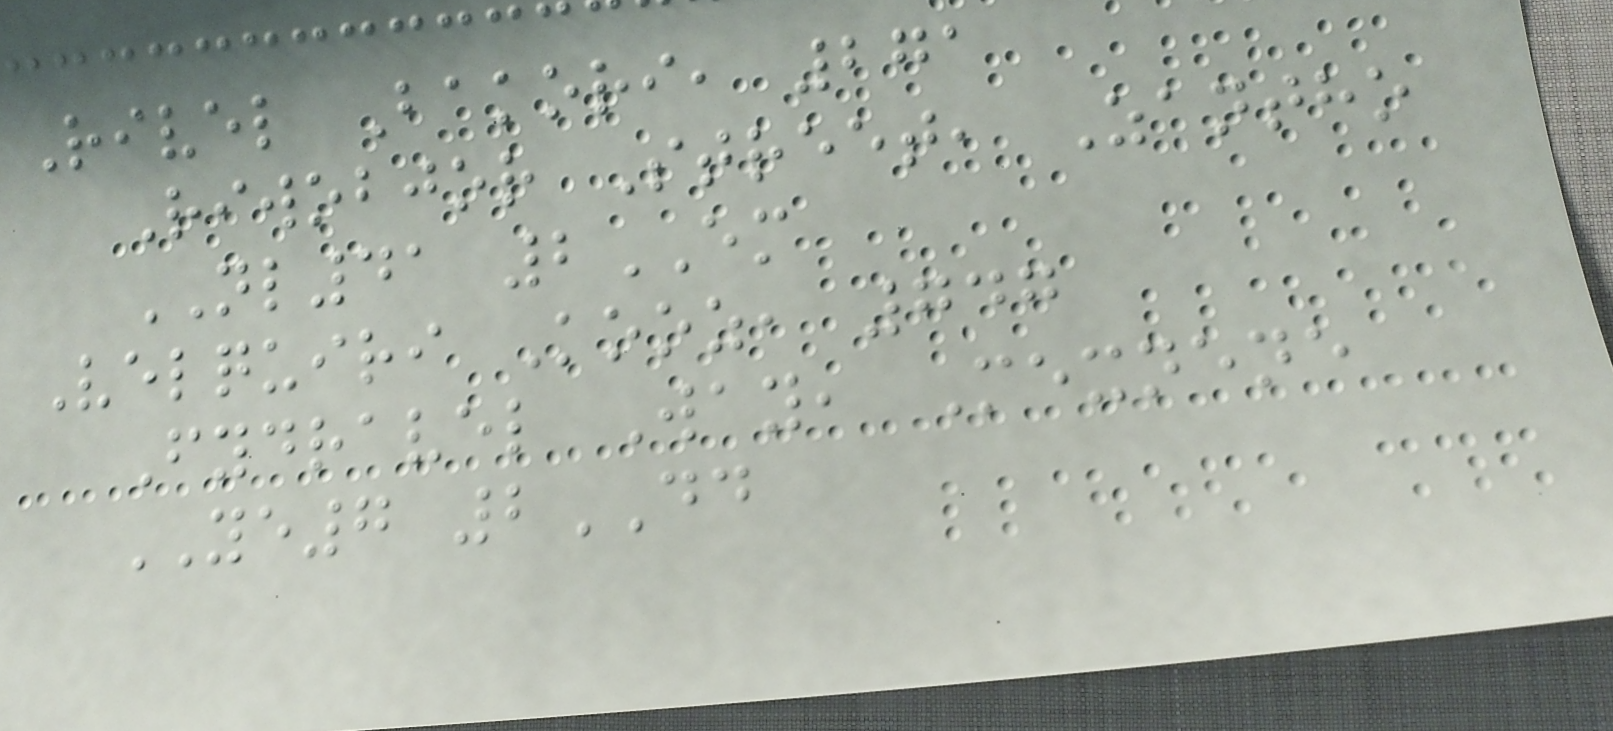Rivel Bakori, 271
Riwobjor Street, Zantho
NL41 2EM
Velquiri Kooz, 747
Fydravel Way, Mexnene
YE7 2DD
